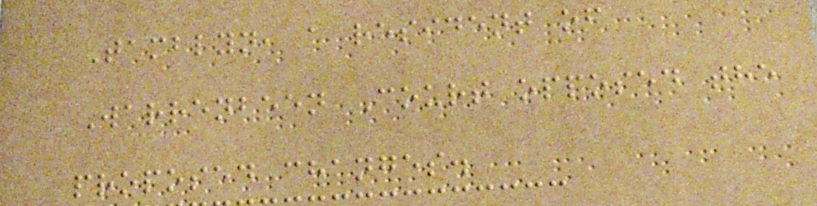Tamblyn, a resident of
Warrenbeen Court opposed the
proposed changes.
